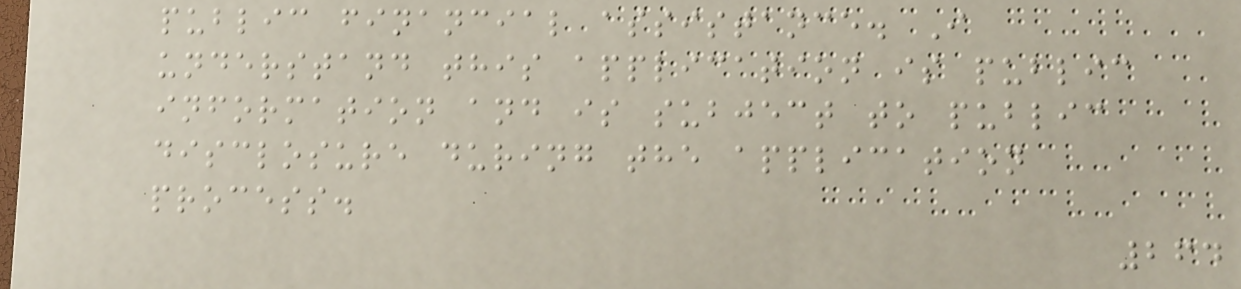public financial assistance. I
understand this application is public
information and is subject to public
disclosure during the application
process.
264
